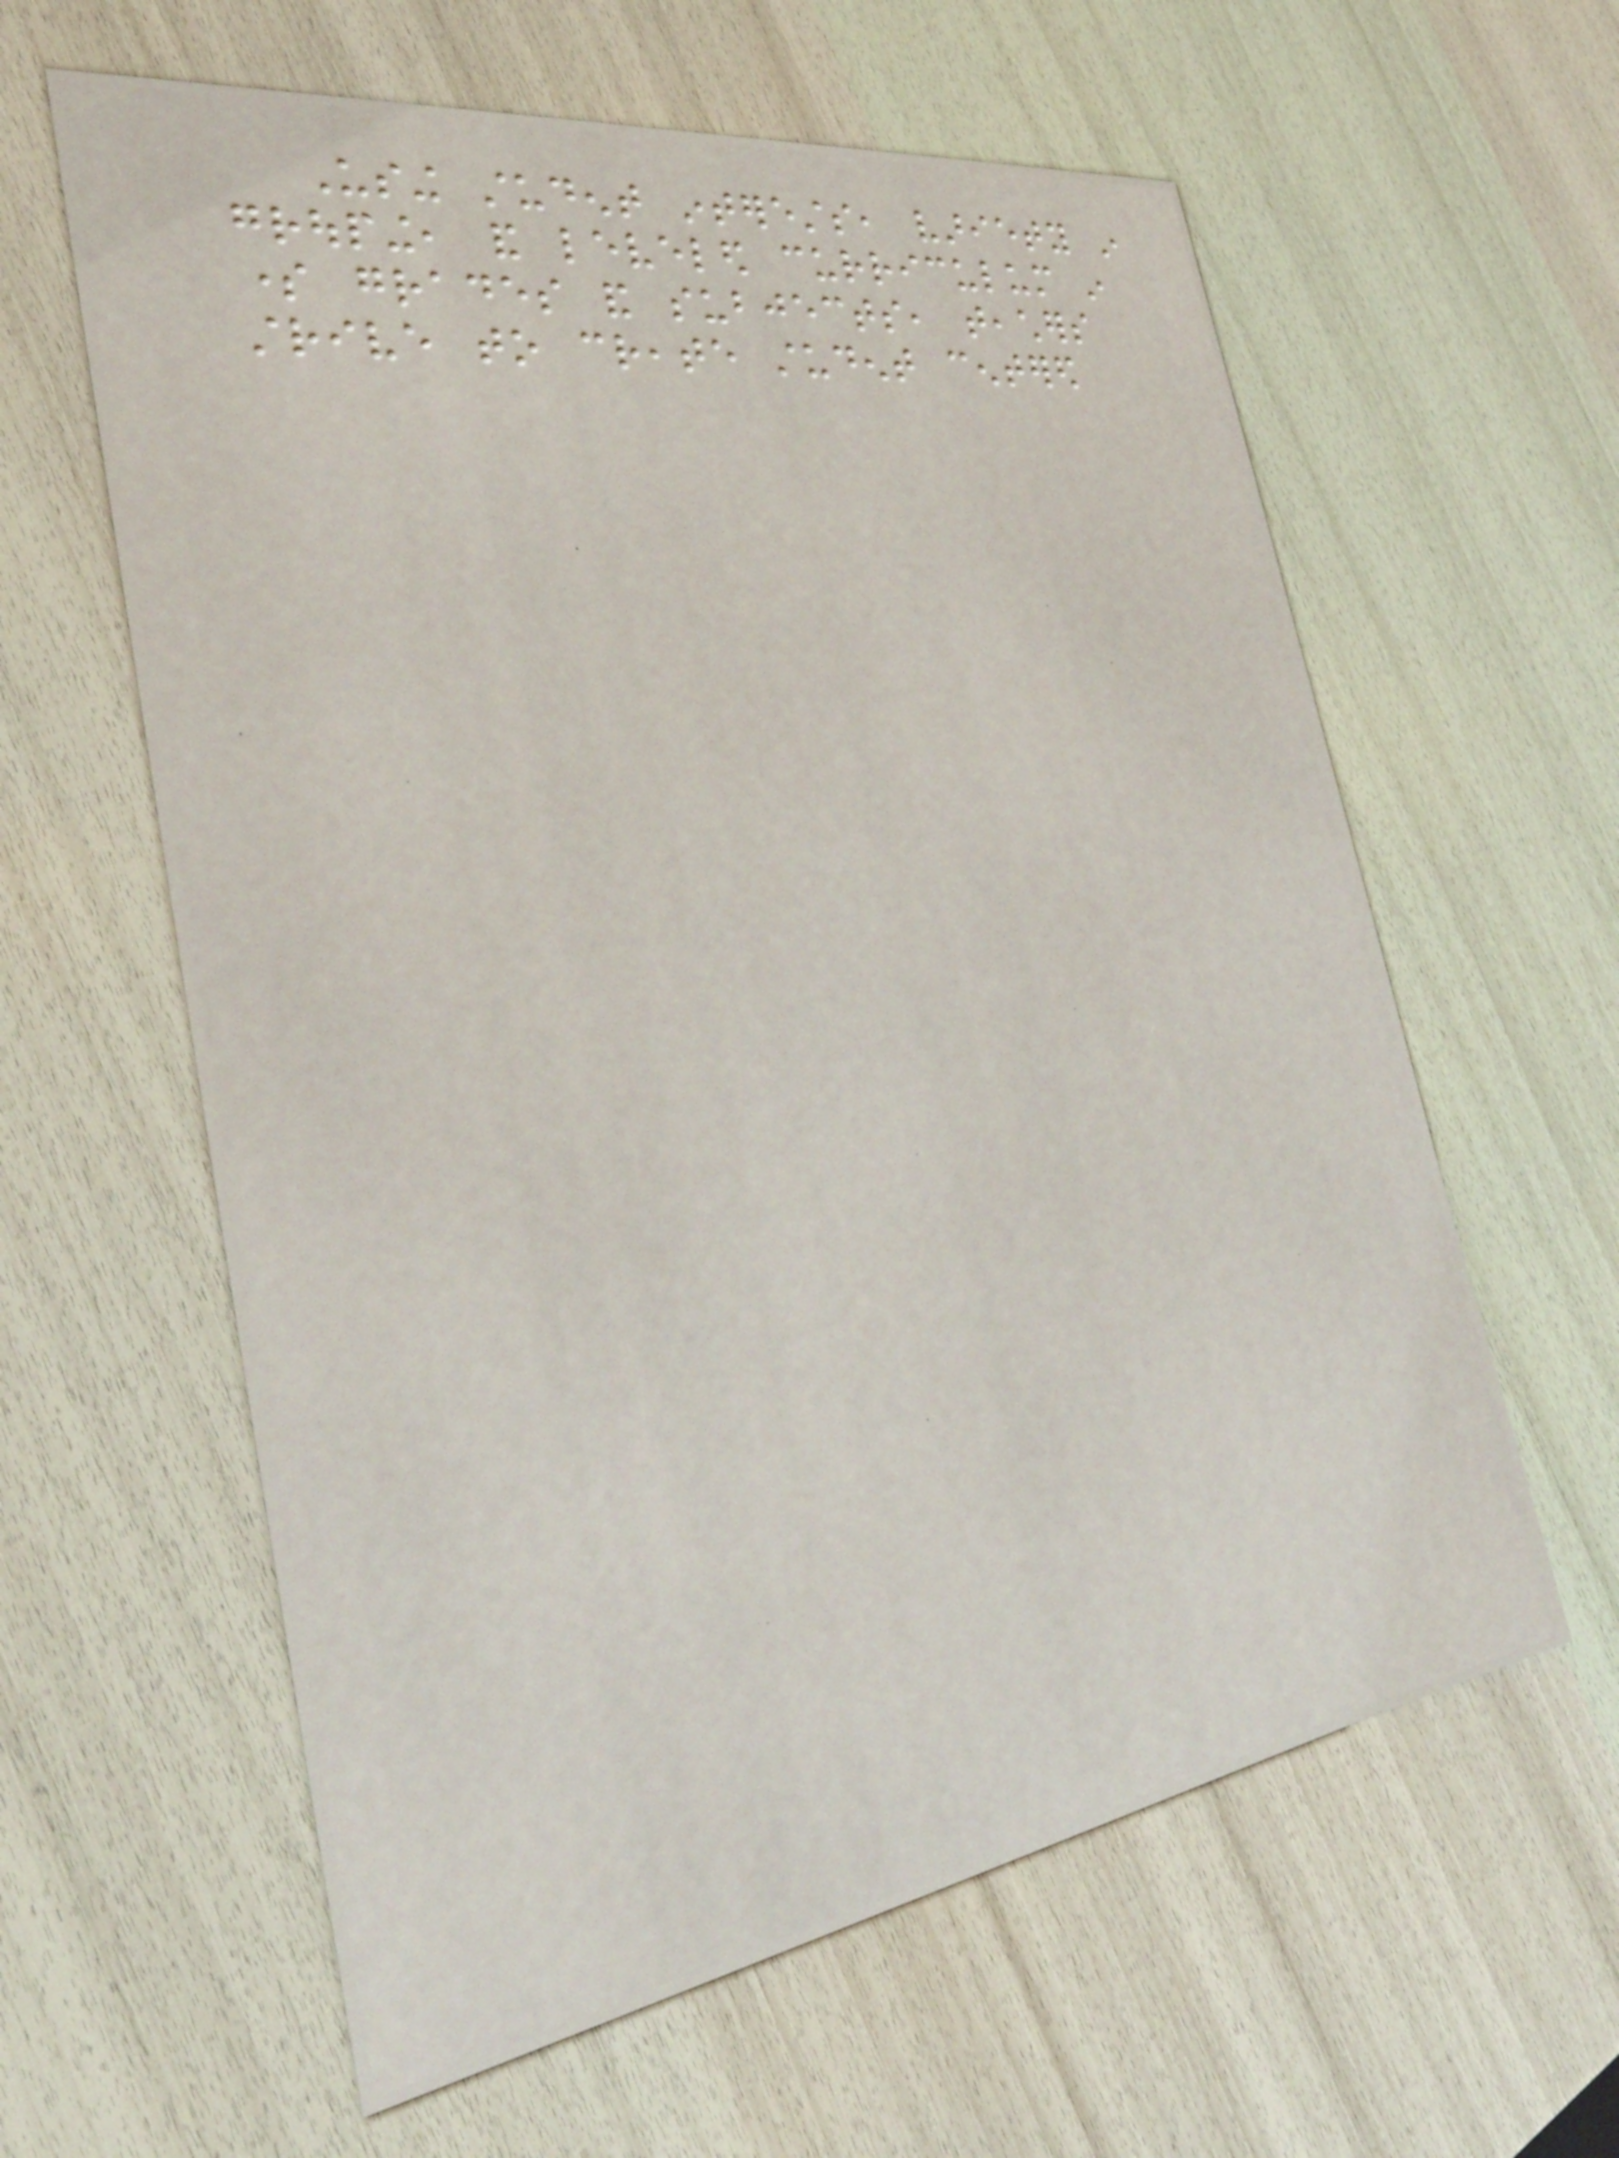Using student interests, variety in
grouping, and leveled curriculum in
some grades and subjects, teachers
strive to create student centered
